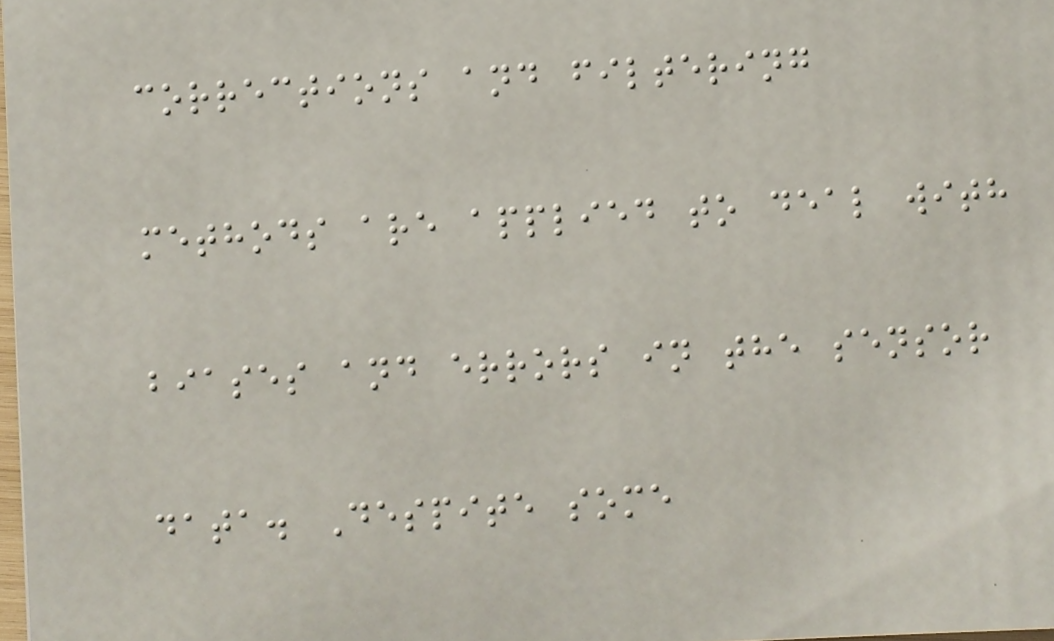corrections and filtering
methods are applied to deal with
biases and errors in the sensor
data. Despite some
